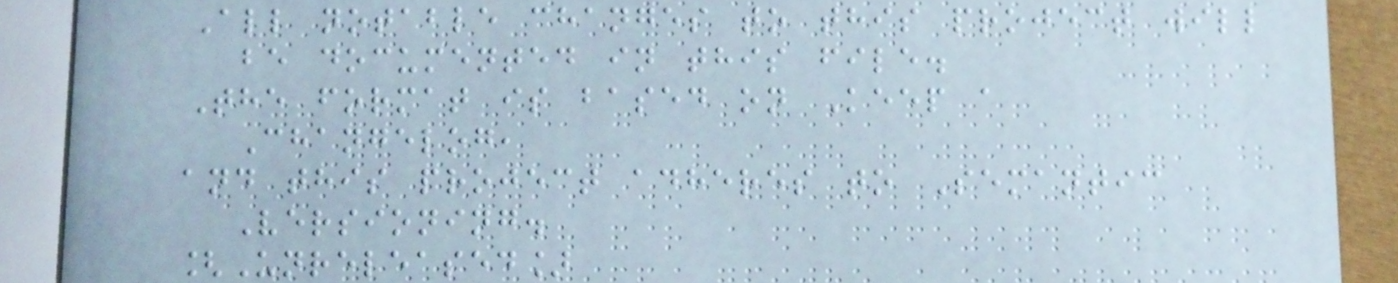All notable changes to this project will
be documented in this file.
The format is based on Keep a
Changelog,
and this project adheres to Semantic
Versioning.
[Unreleased]
